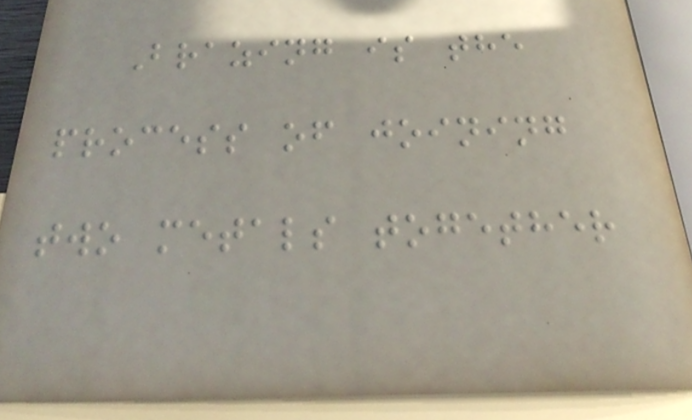Brazing is the
process of joining
two metals together
